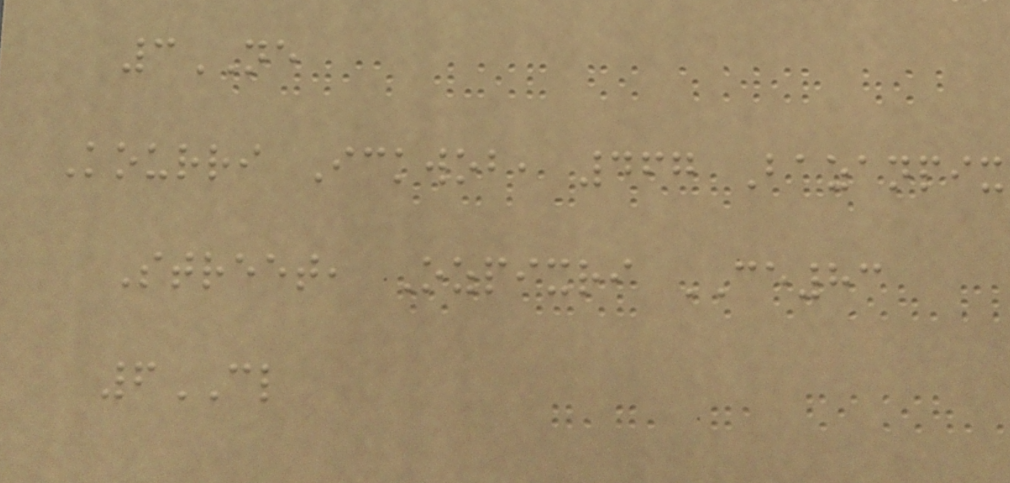3NE
Kourri Ickwob, 467 Bazanpix
Street, Ozpixri CE83
6CL
